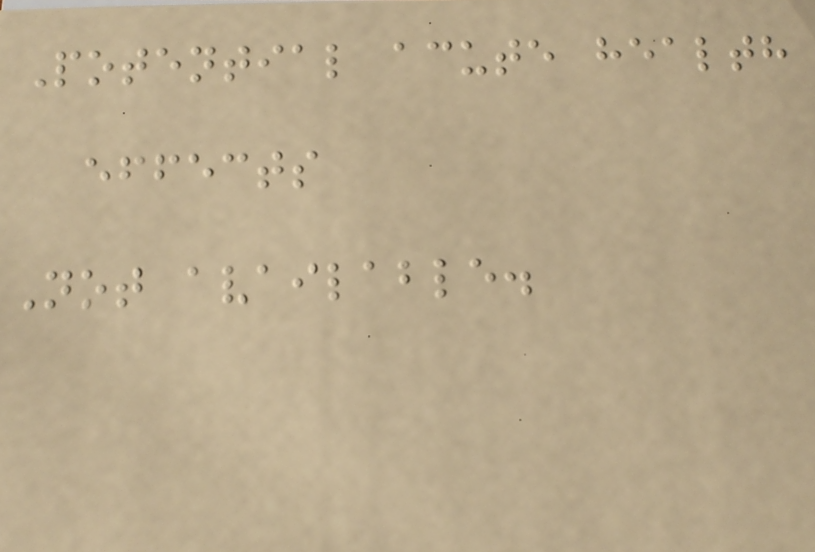Potential acute health
effects
Not available.
